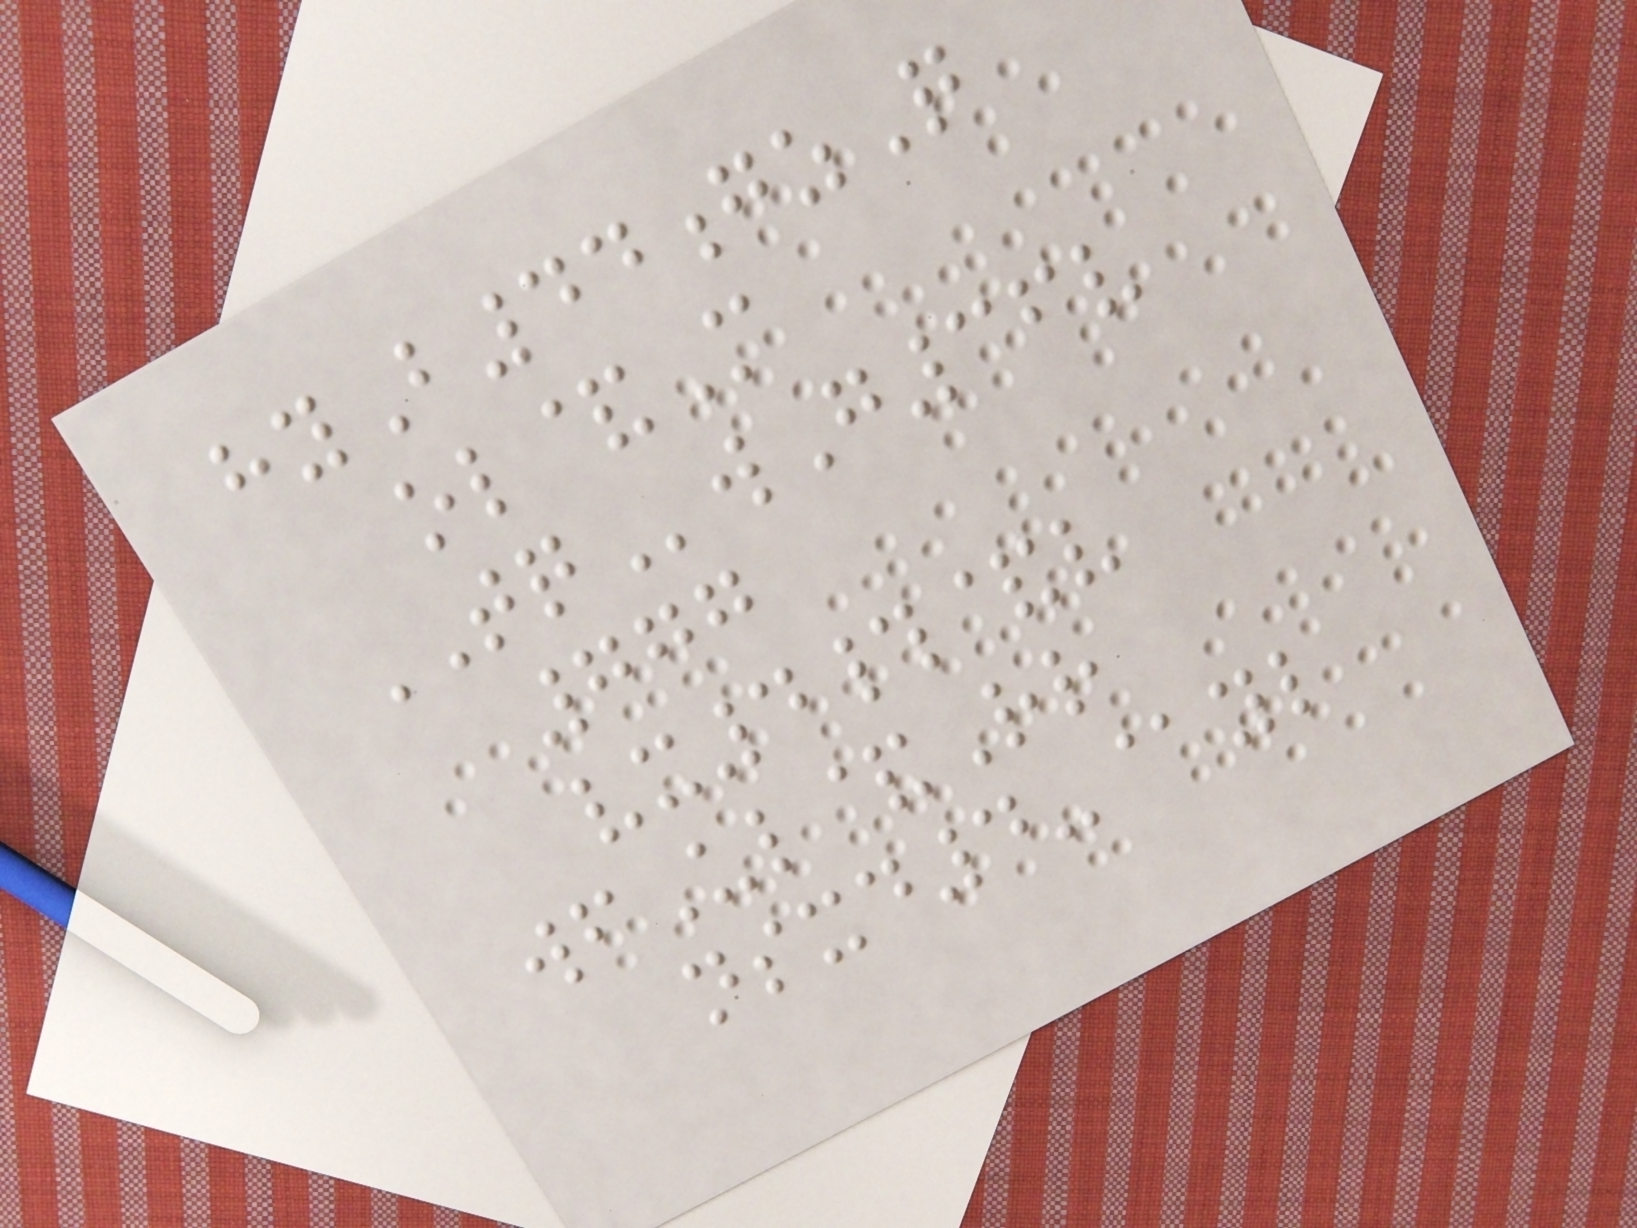hyB44gzQ
ol&M
TQwG36v
777
vx4#&v
wfUl&Rr
nsxd4-@yl
